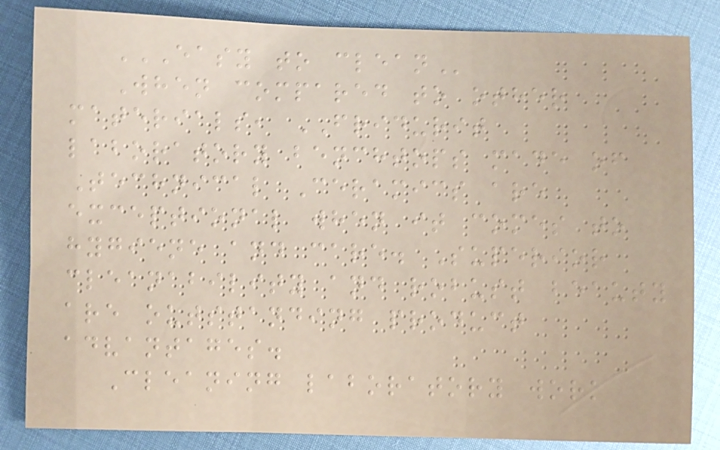EASY TO CLEAN
When compared to other
materials, FRIDURIT
laboratory benchtops made of
Technical Ceramics are
exceptional when it comes to
hygiene and care. Superior
cleanability and robust beauty
are outstanding product
advantages.
Cleaning laboratory work
